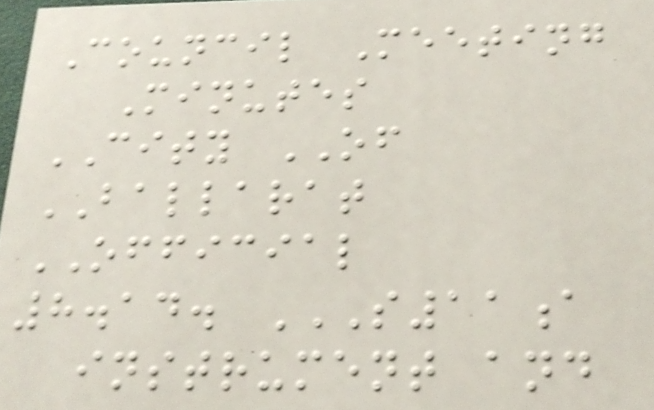Council Meeting
Minutes
CITY OF
BALLARAT
OFFICIAL
8.14. S11A
INSTRUMENT AND
